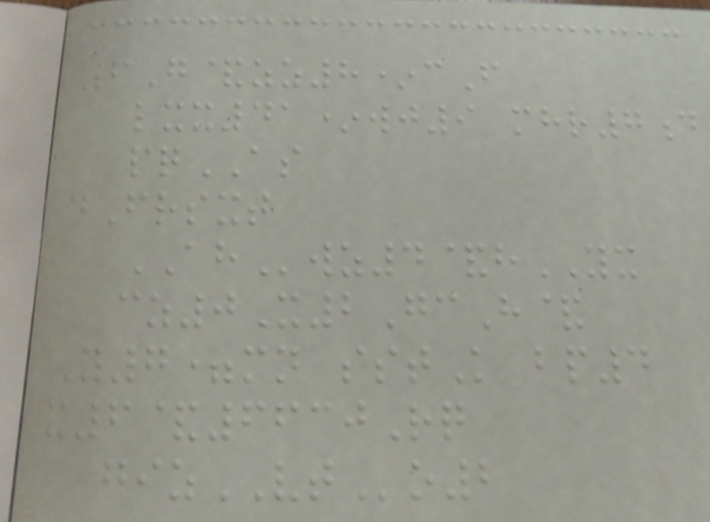6G&zz8*cF
lxx41*wj9 mhr7d
pqAS
dFrsxt
AHwz4&hYX
cz0X2GcH&
Y7=mn sstK bp4
x6&6630Rq
gizVTo2
